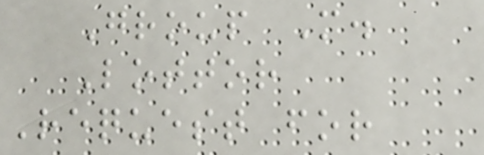Group M.
Lottor
Request for
